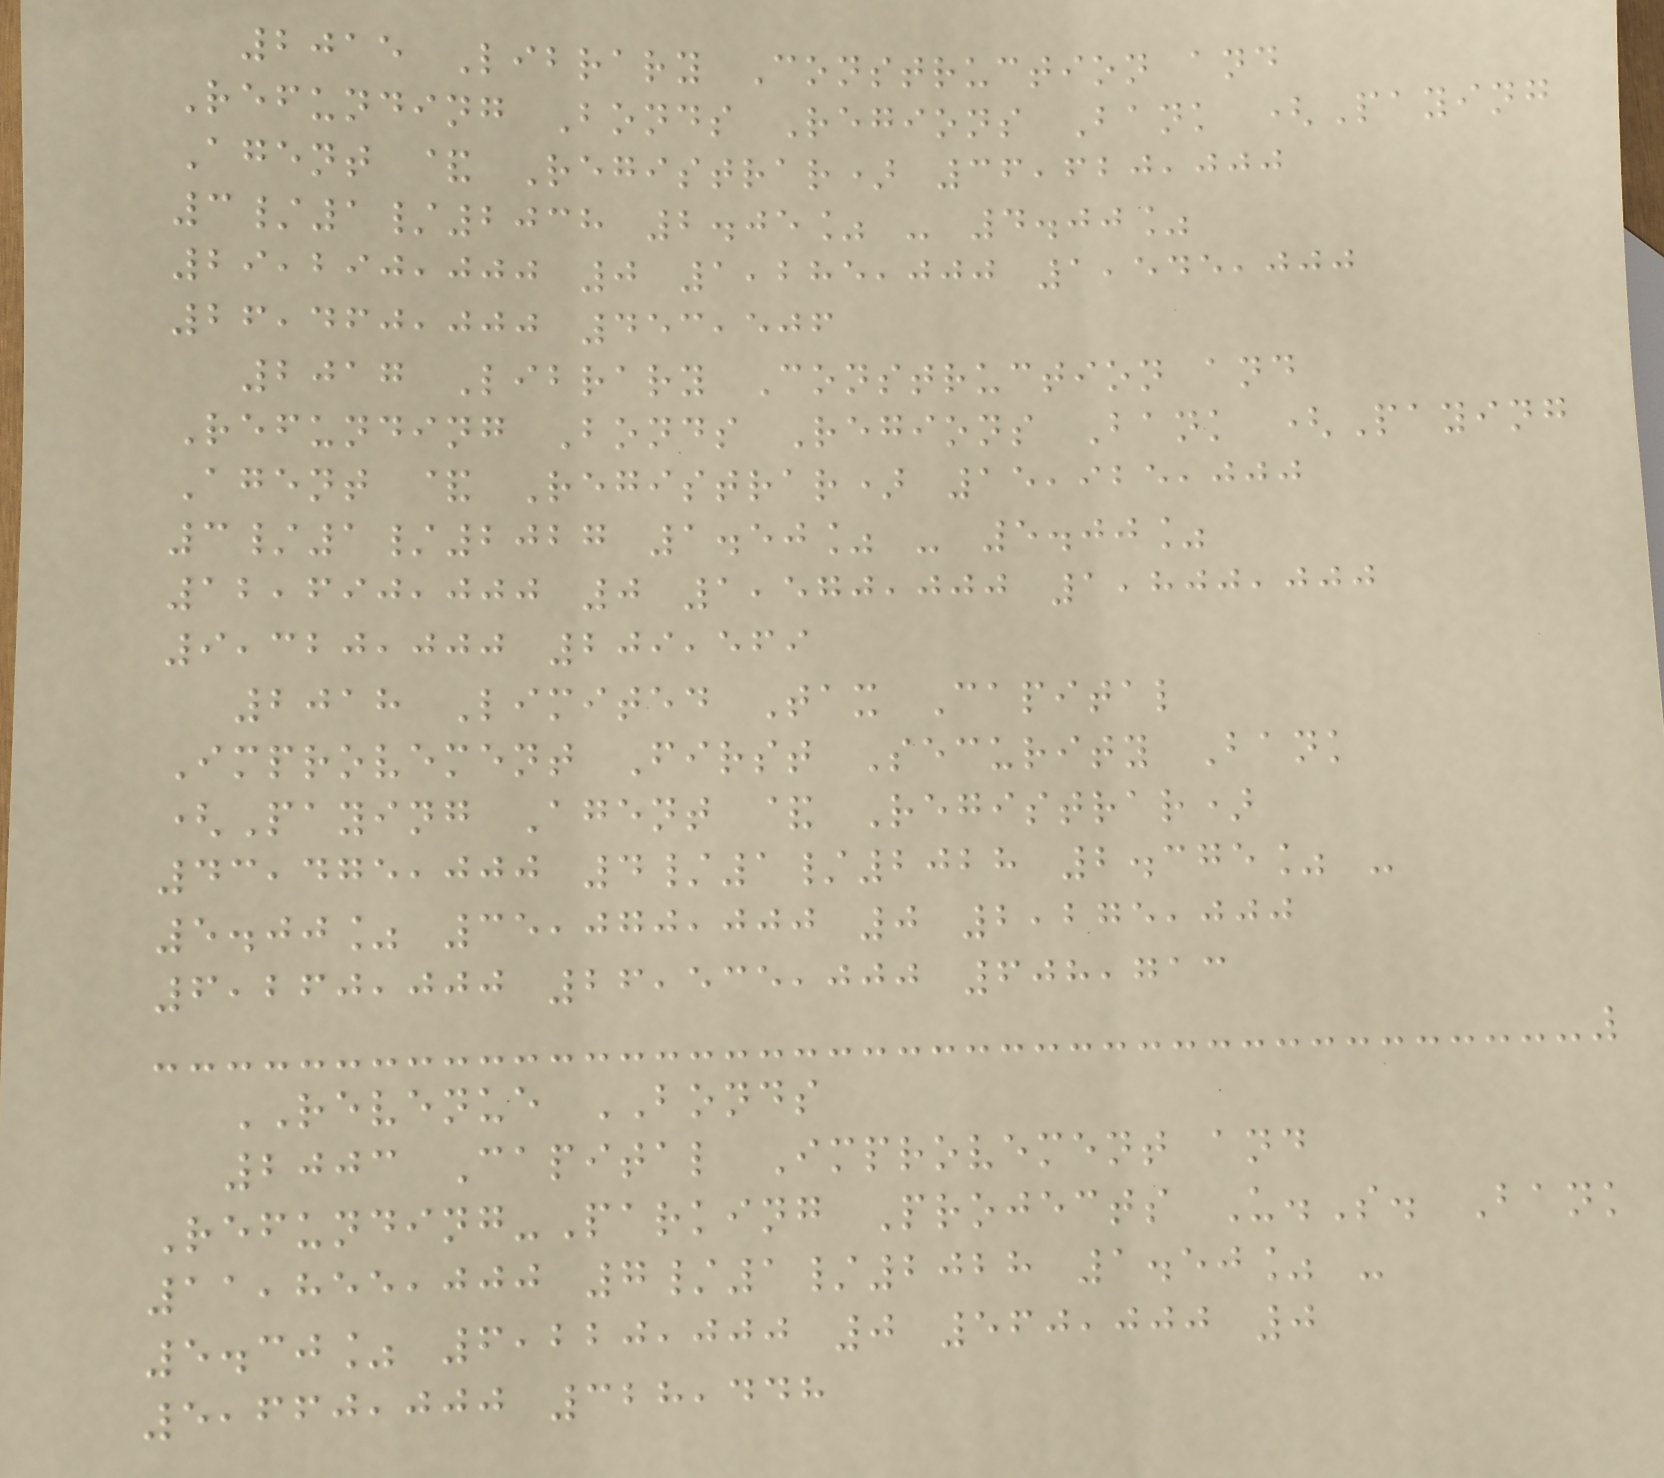2015 Library Construction and
Refunding Bonds Regions Bank (Paying
Agent & Registrar) 36,620,000
3/1/2038 2.05% - 4.00%
29,290,000 0 1,285,000 1,545,000
26,460,000 453,506
2017 Library Construction and
Refunding Bonds Regions Bank (Paying
Agent & Registrar) 15,925,000
3/1/2027 1.50% - 5.00%
12,690,000 0 1,570,000 1,800,000
9,320,000 209,569
2018 Limited Tax Capital
Improvement First Security Bank
(Paying Agent & Registrar)
43,475,000 4/1/2028 2.375% -
5.00% 35,070,000 0 2,275,000
6,260,000 26,535,000 608,713
REVENUE BONDS
2003 Capital Improvement and
Refunding-Parking Projects U.S. Bank
11,855,000 7/1/2028 1.50% -
5.30% 6,220,000 0 560,000 0
5,660,000 328,448
